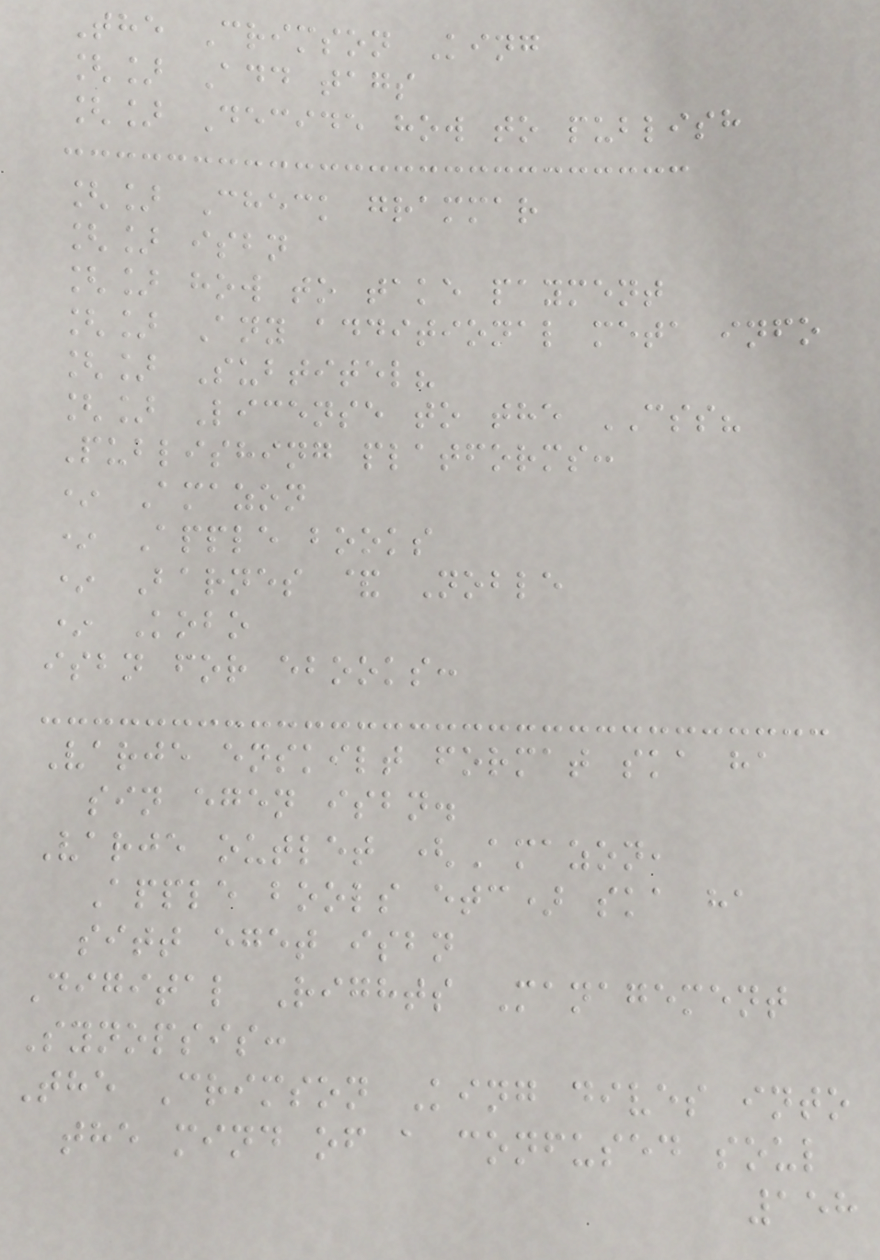The Crimson King
[] Add tags
[] Decide how to publish
[] Check grammar
[] isbn
[] how to take payment
[] Any additional meta info
[] Subtitel?
[] License to the CSS?
Publishing platforms:
* Amazon
* Apple books
* Barnes & Noble
* Kobo
isbn for ebooks:
Varje enskilt format ska ha
sin egen isbn.
Varje outlet (Amazon,
Apple bools etc) ska ha
sitt eget isbn
Digital Rights Management
Synopsis:
The Crimson King dives into
the mind of a confused soul
158
